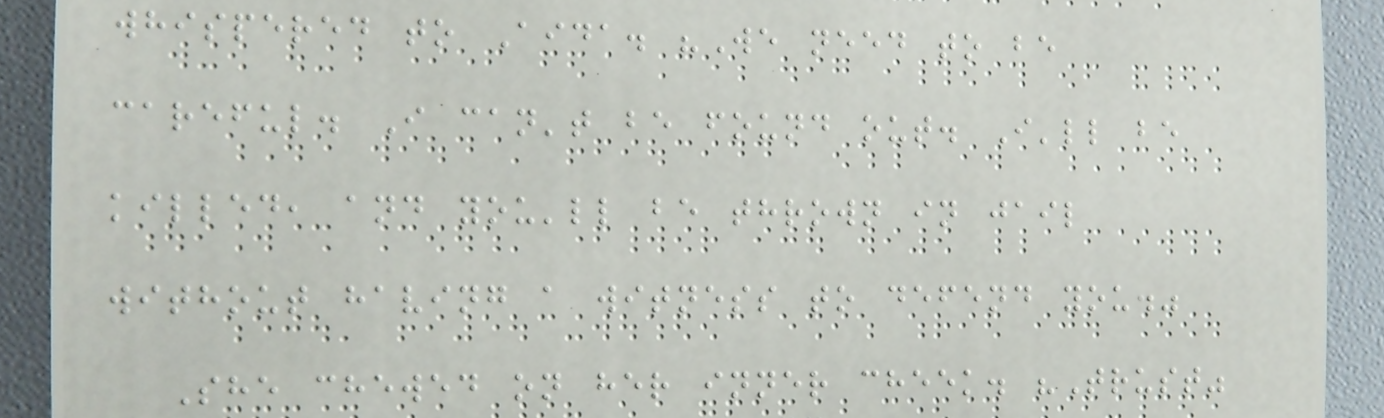whispered to Aida. "We need to be
careful. I can't be found out. I'll be
killed, and you'll be thrown in jail
without having a witness to defend you."
She chewed on her inner cheek. "Trust"
